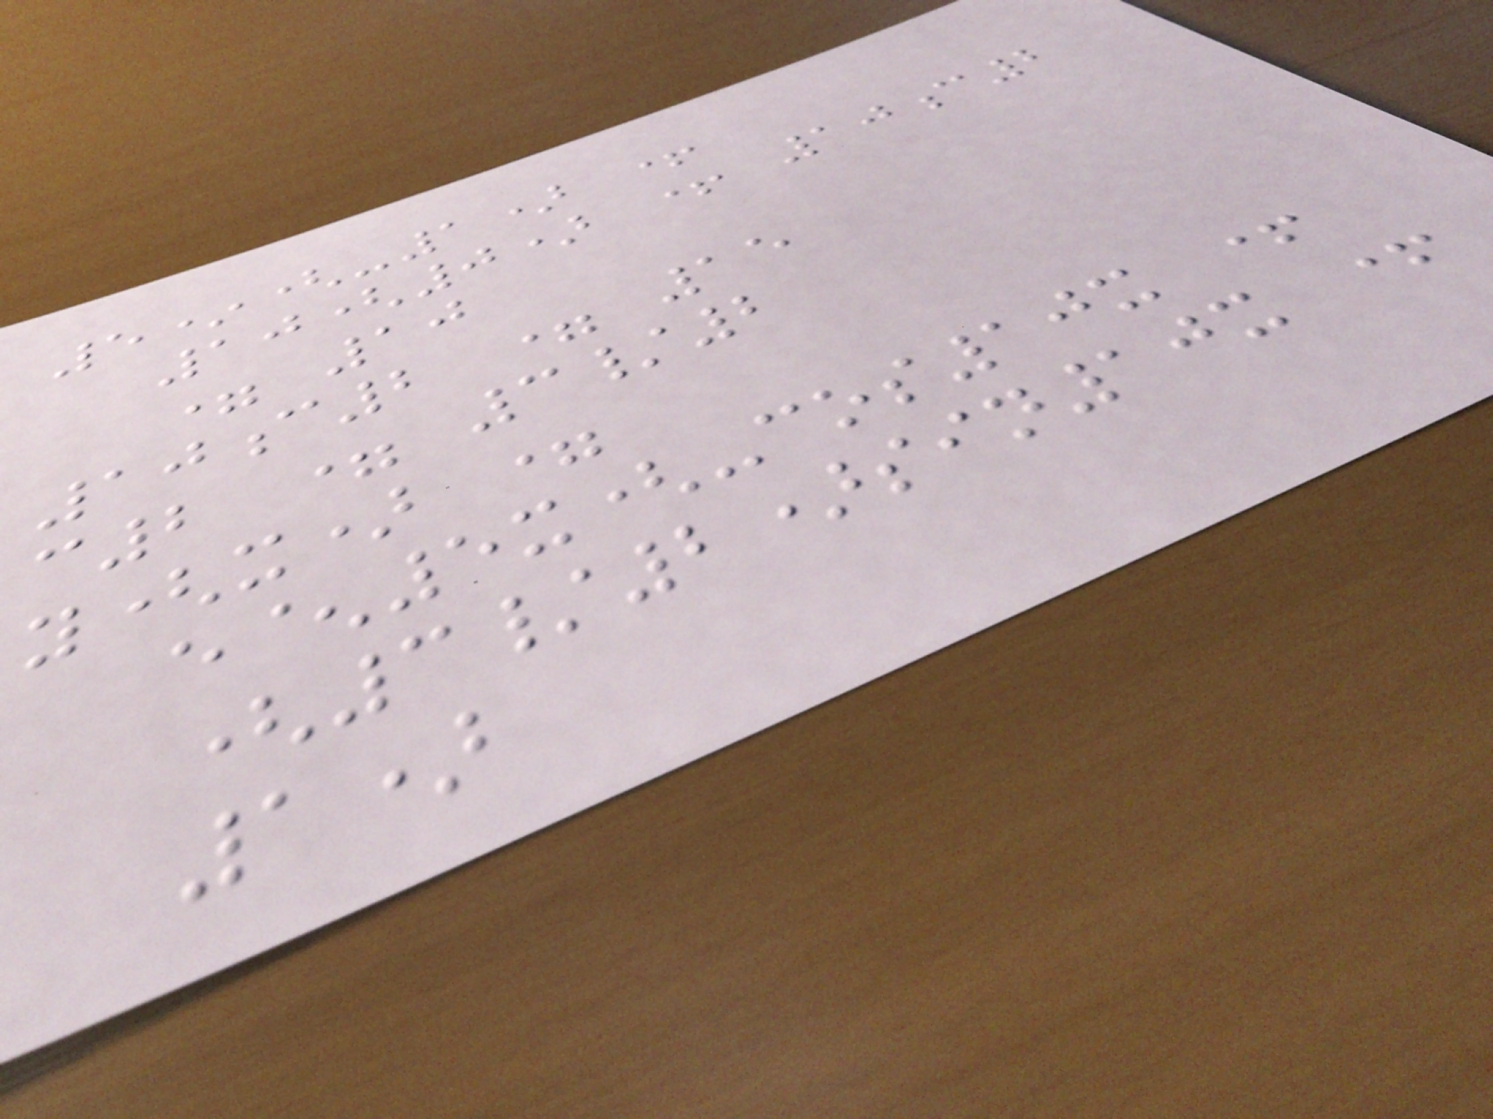5*(-1) +
10(0) + 10c2
= 10
10c2 = 15
c2 = 3/2
y(x) =
e^5x(-cos10x +
(3/2)sin10x +
1)
